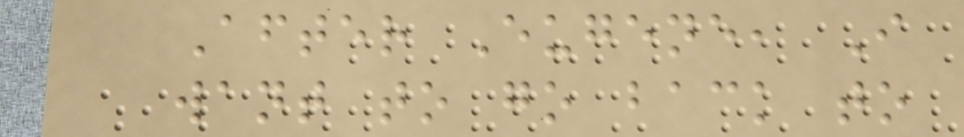After Eugene, I
want to go back to
